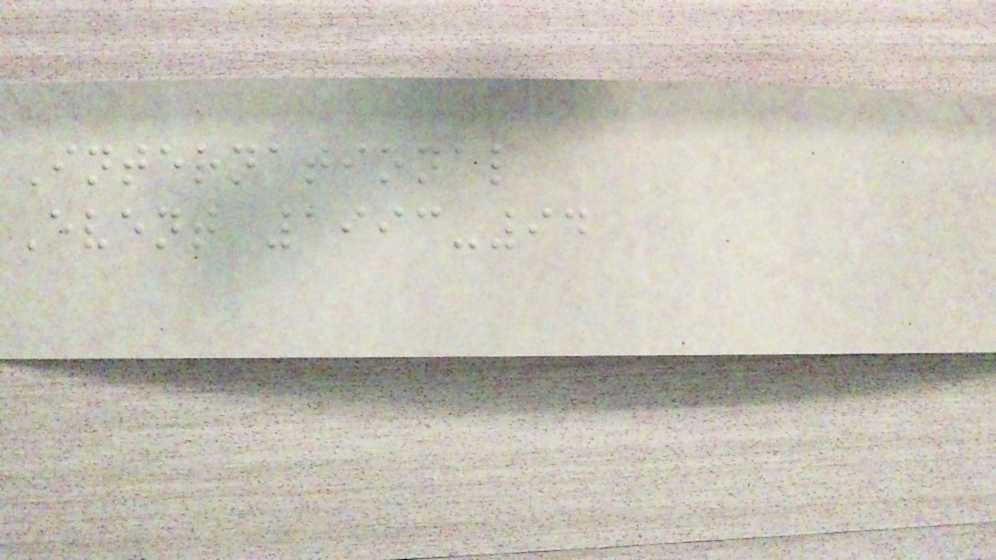International
Event 1993-94
